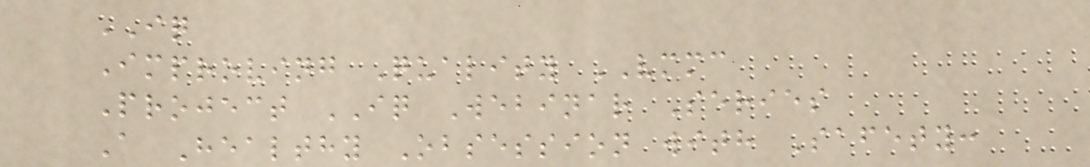IQ
Improving Quality VMMC
Project IQ Webinar Series
A Healthy Obsession with Safety:
